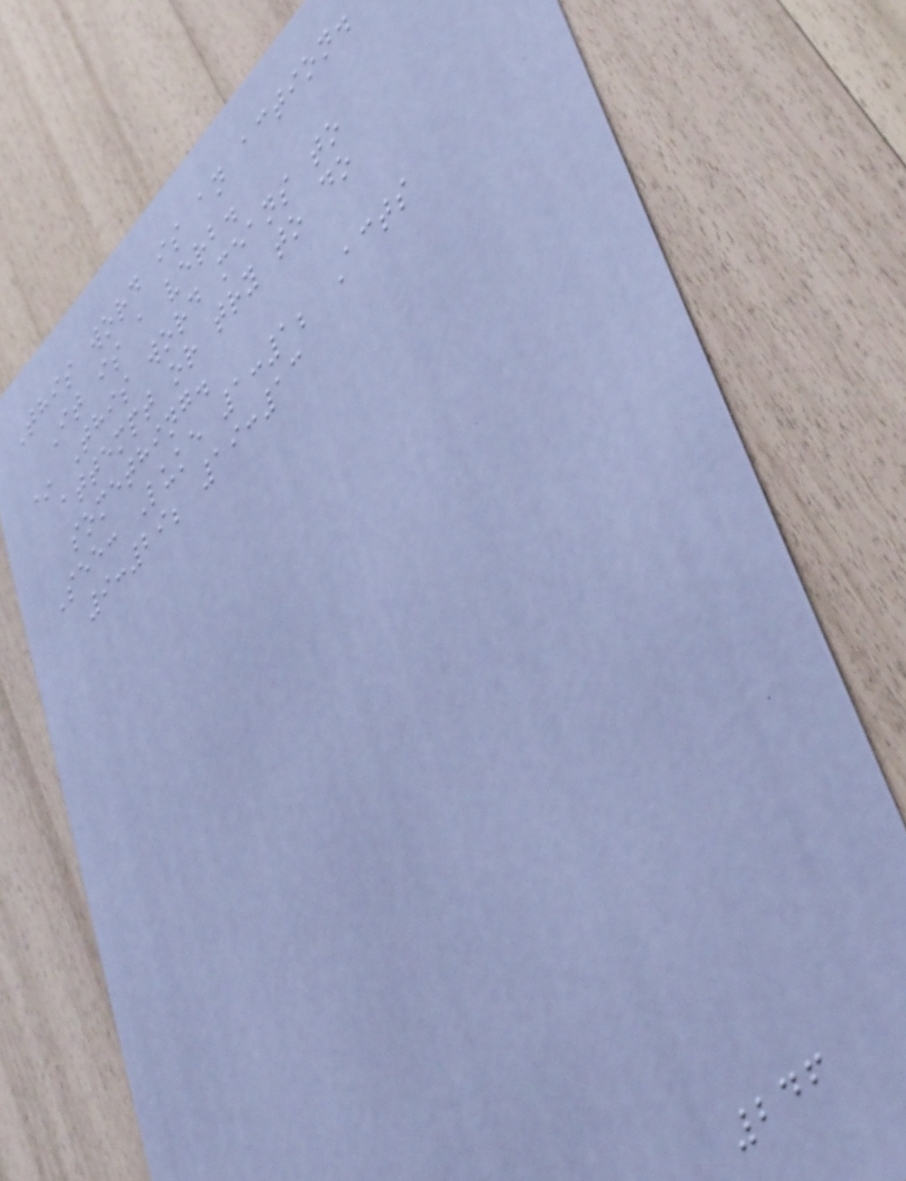This word is an action.
It is a verb.
* This word means to
attempt or try to do
something.
See: Luke 1:1; Acts
9:29; 19:13
246
